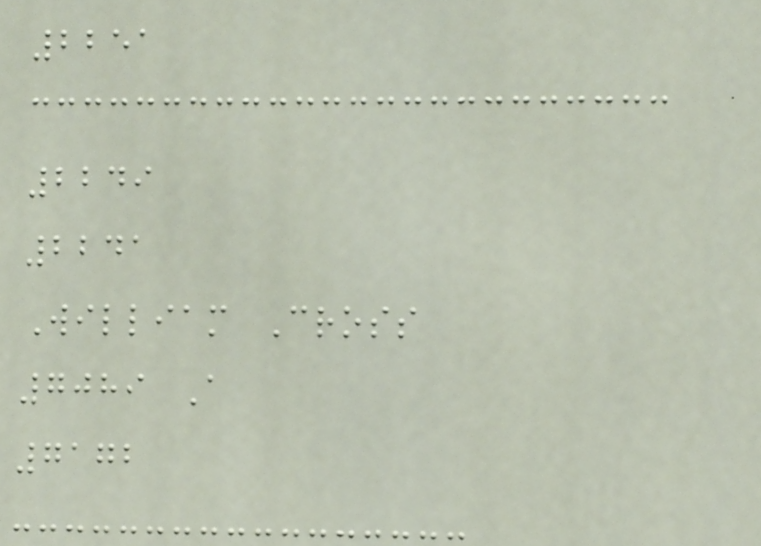2251
2249
2241
William Cross
7089 A
7172
